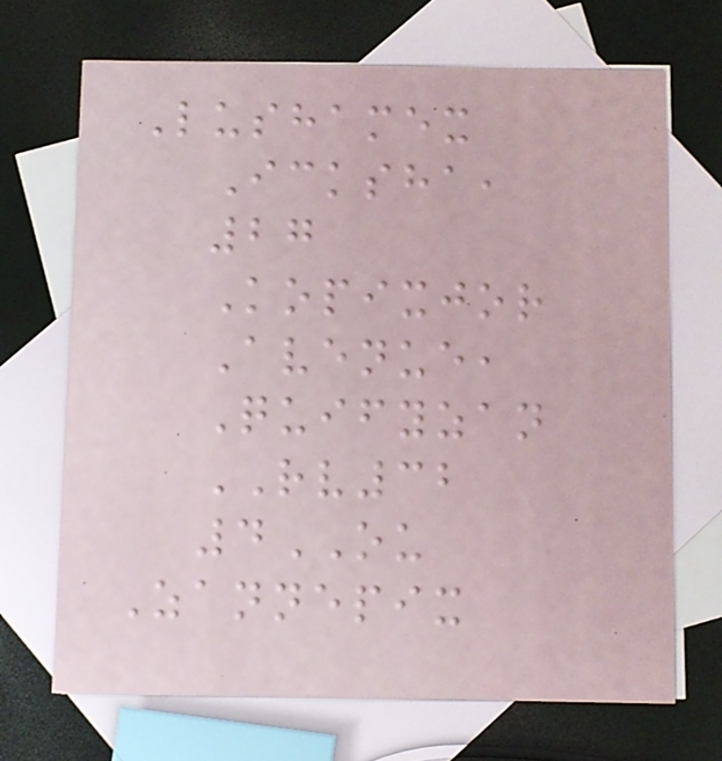Lushamex
Icksha,
27
Kopixjor
Avenue,
Quifyzan
RV32
4OU
Zannepix
